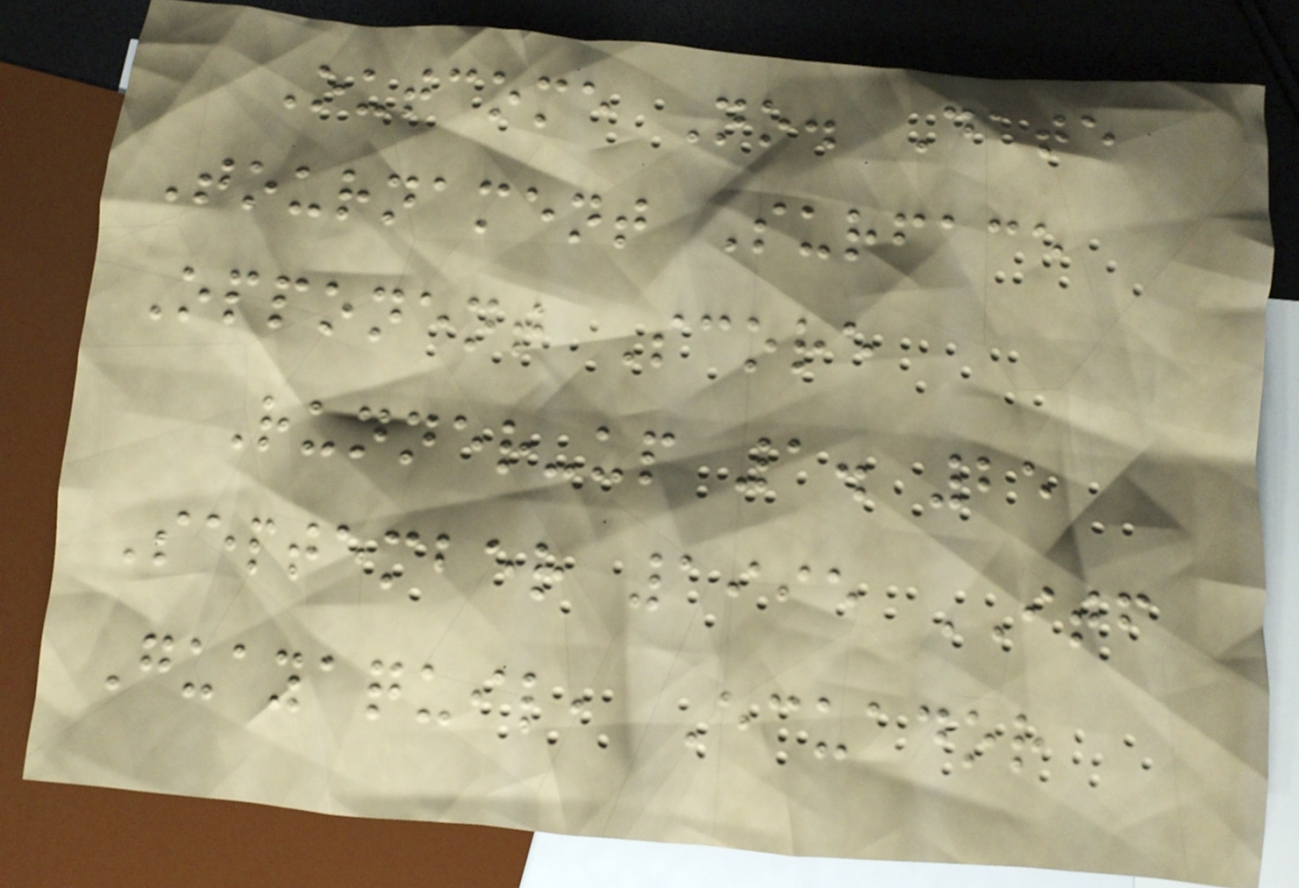Outcome No. Date
Tournament Surface
Opponent Score
Runner-up 1. 25
September 1995 ITF
Guayaquil, Ecuador
